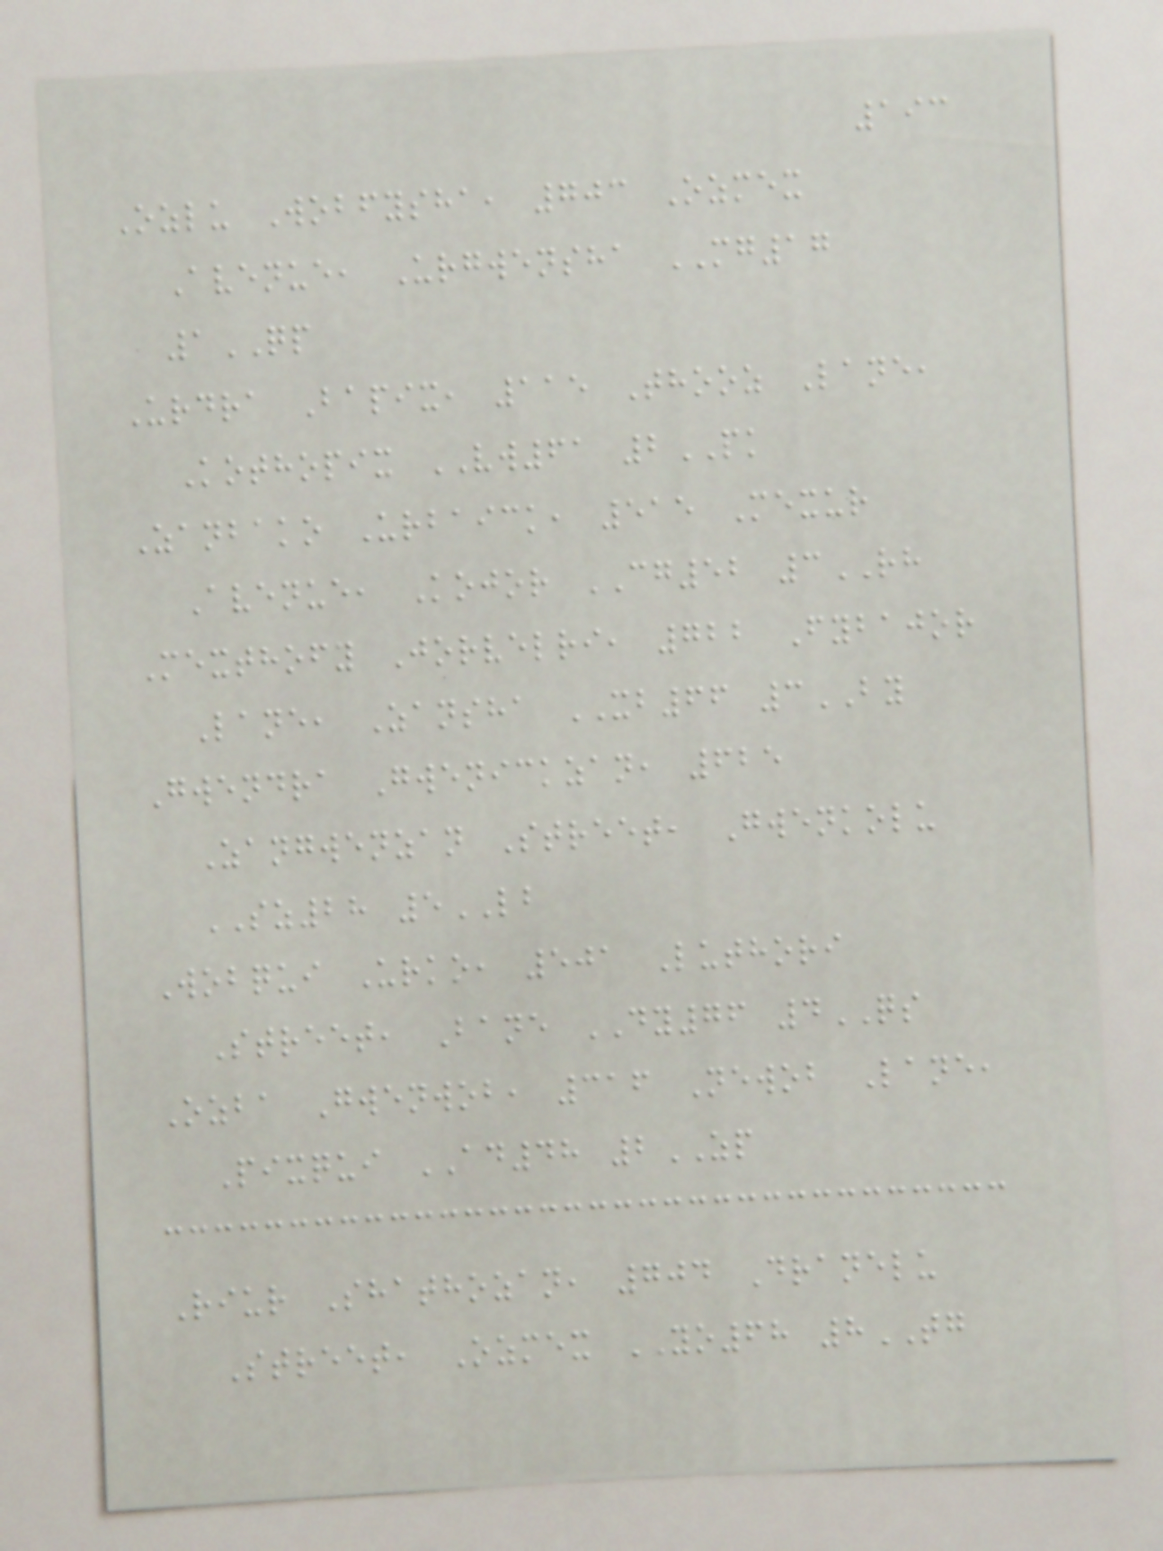193
Ozlu Wobfysha, 703 Ozmex
Avenue, Urgwensha MG17
1QP
Urdra Bapix, 115 Thooz Lane,
Kothopix VW61 2PK
Zanbako Urbaick, 515 Mexur
Avenue, Kojor CG52 3RH
Mexthofy Jorvelri, 722 Fybajor
Lane, Zansha XB66 3BY
Gwendra Gwenickzan, 625
Zangwenzan Street, Gwenkolu
SZ28 5LB
Wobqui Urko, 501 Luthori
Street, Bane DY76 4QS
Ozba Gwenwob, 316 Newob Lane,
Pixqui AD48 2ZP
Riur Shathozan, 704 Dranelu
Street, Ozmex YO68 8TG
